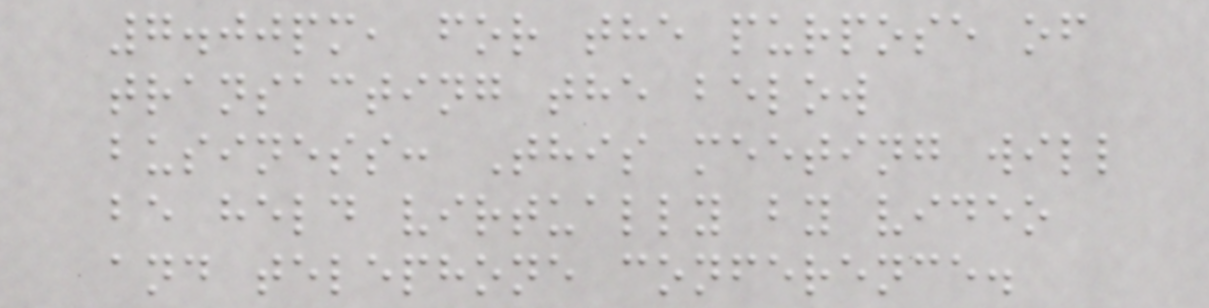7.00pm, for the purpose of
transacting the below
business: This meeting will
be held virtually by video
and telephone conference.
